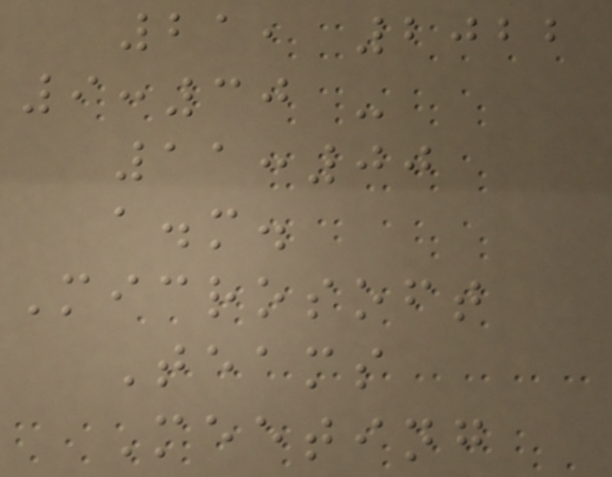21, 2022
9:30 -
11:00
a.m.
Microsoft
Teams
Meeting
